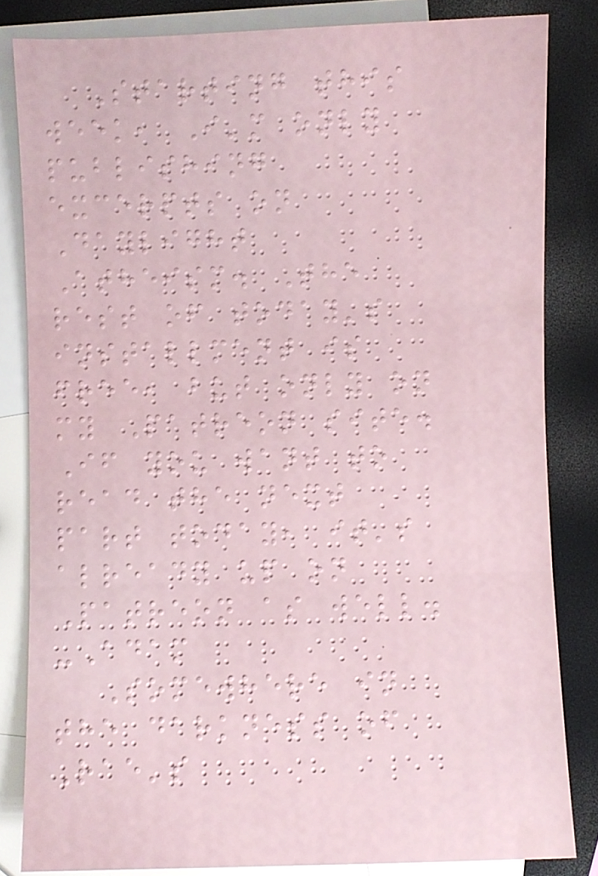Starting this
week, I'm only
publishing
excerpts on
Daylight
Atheism. The
rest of today's
installment is
free, but only on
my Patreon site.
If you want to
read the next
part today, it's
already up on
Patreon as well.
-Adam
Somewhere in
the darkness of
Rae's
